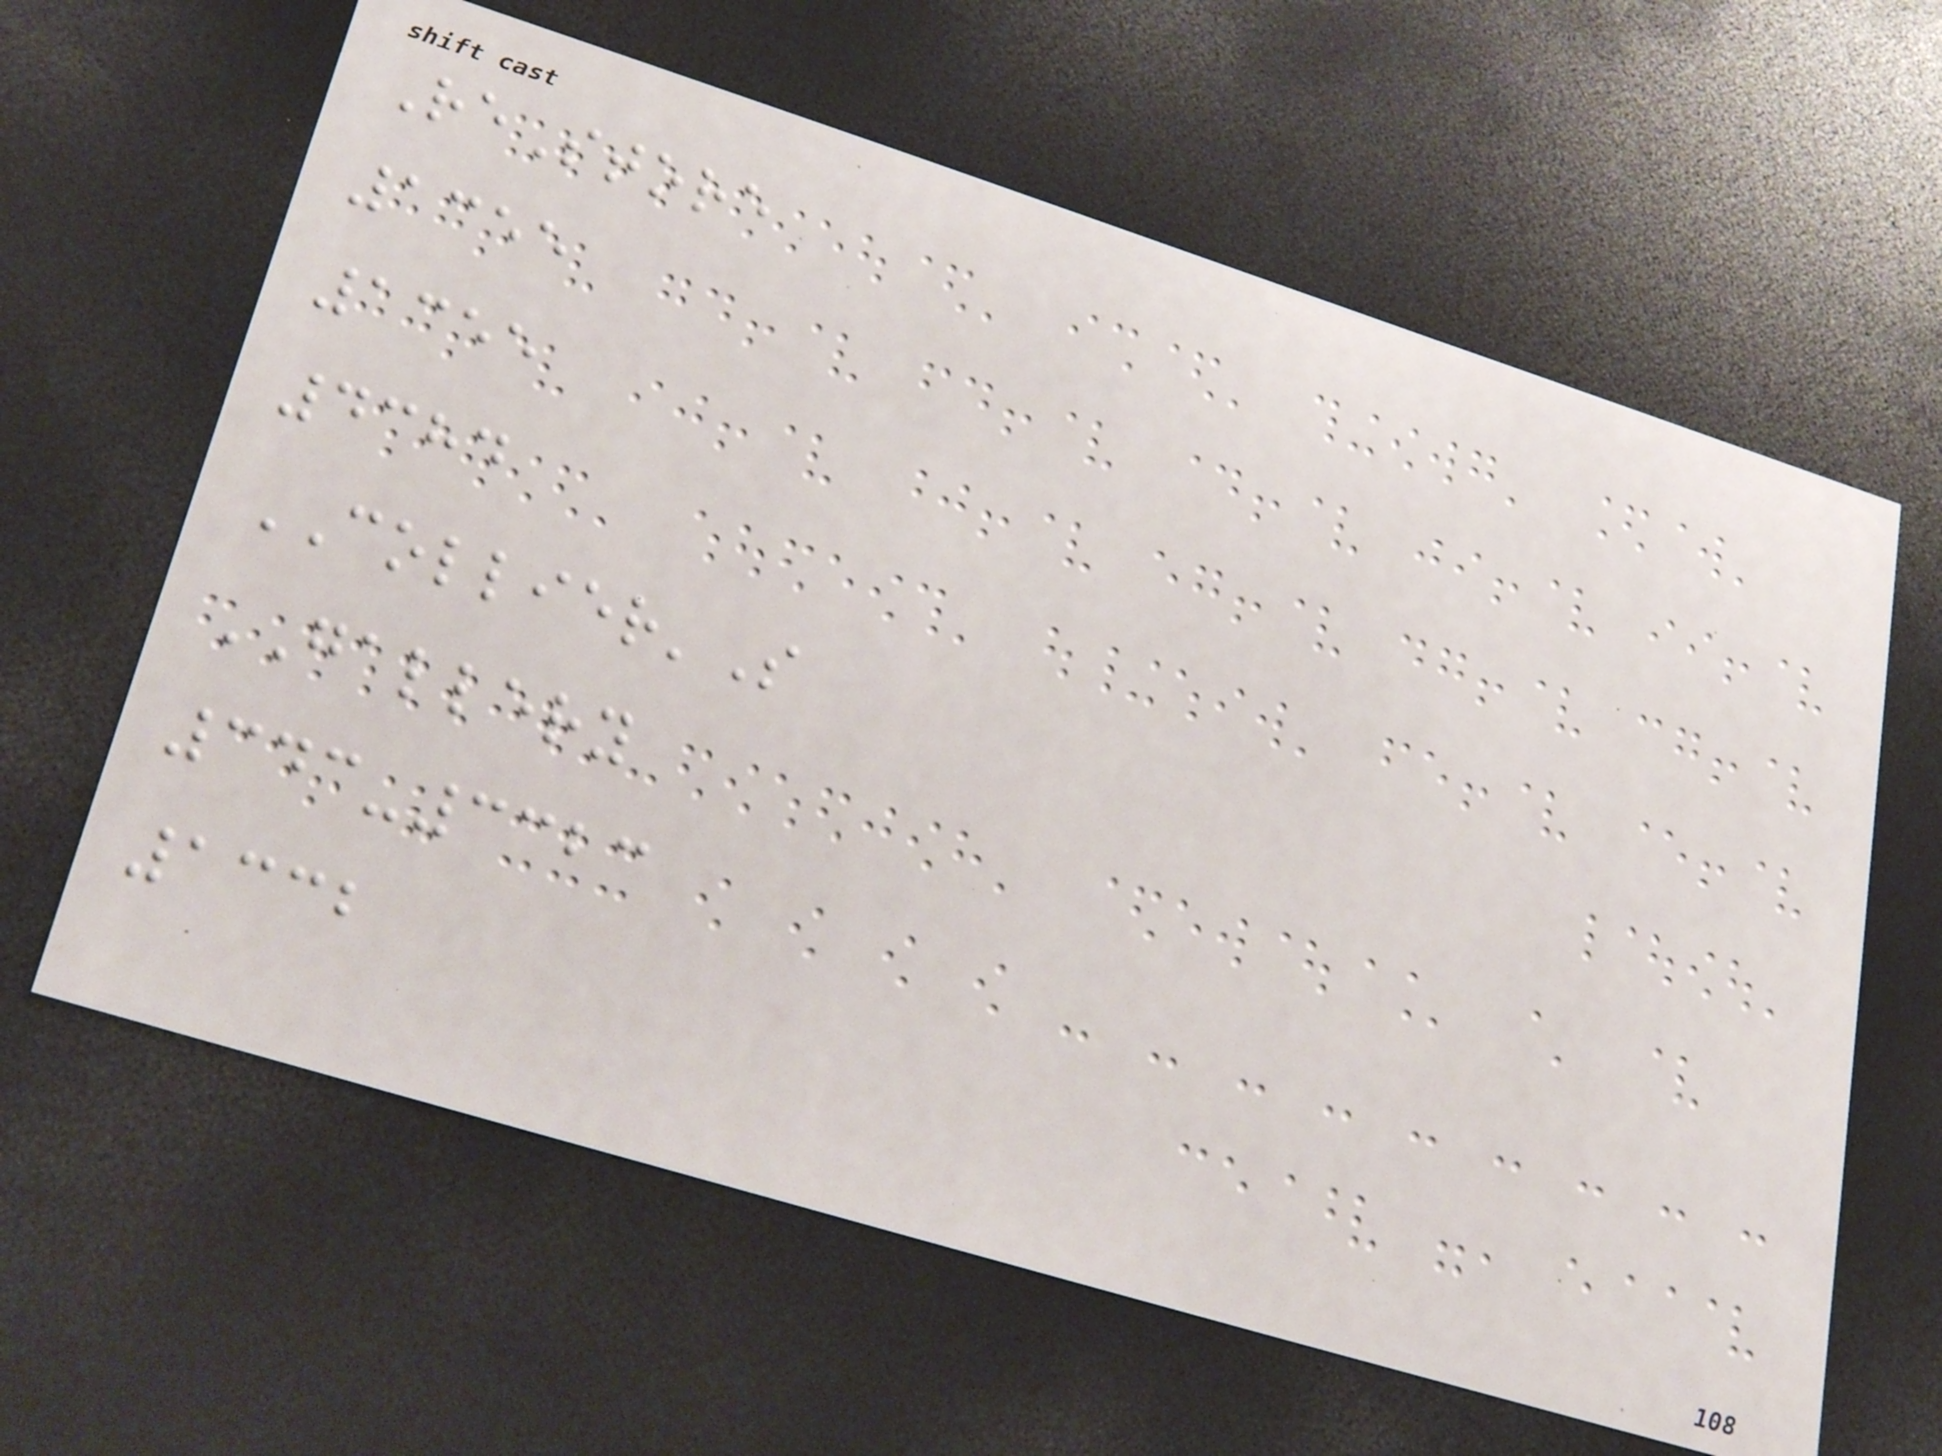ReStore
1355
1355
4384
COLLIER'S
GALLERY
343-3323
1332
